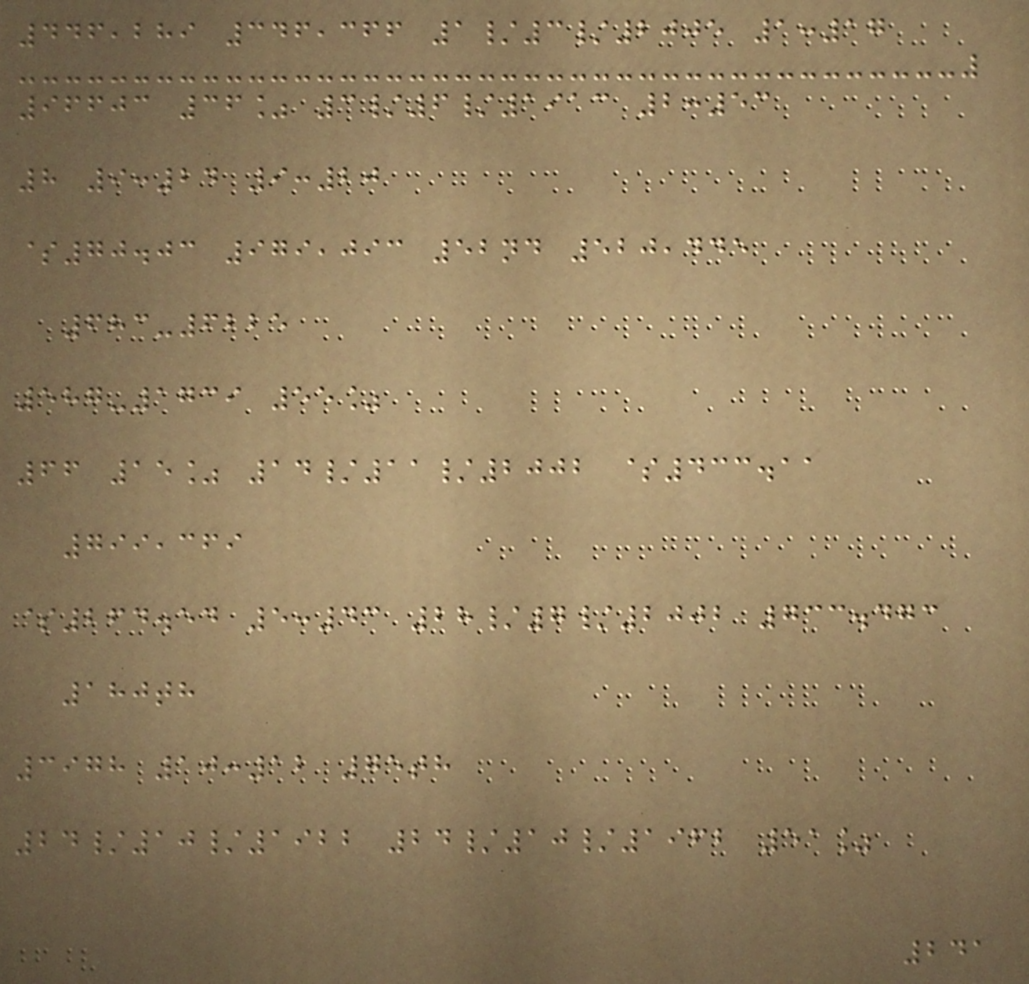446,289 346,366 1/3/2005 1:17
96603 36% 3/6/1913 2:53
8 9:24 9:20
$70.03 979,093 52nd 520,445
683-6225
587-1739 55%
66 15% 14/11/2002 $433.11
799,369
$264.54 5:43 28/7/2002 733.473
180th
3978 10:12 75th
24/10/1922 24/10/1962 51%
241
